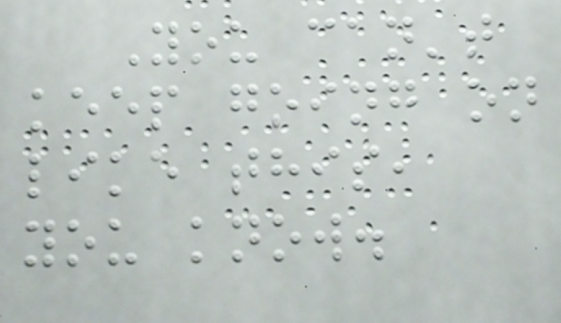You can't
keep going on
like this,
you know.
